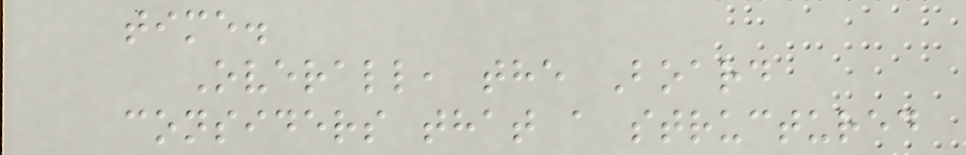time.
Overall, the Board
considers that a structured
